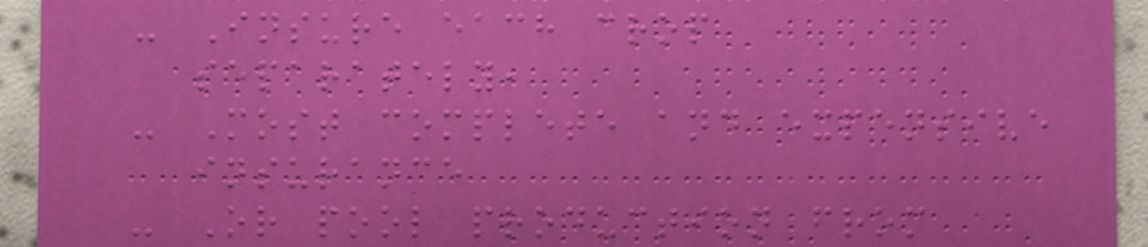- Insure each crop
separately,
- Most complete and expensive
insurance
- Or pool production from
